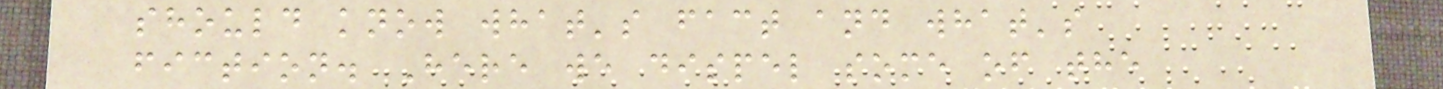should know what's fact and what's
fiction. Here we dispel some of the
